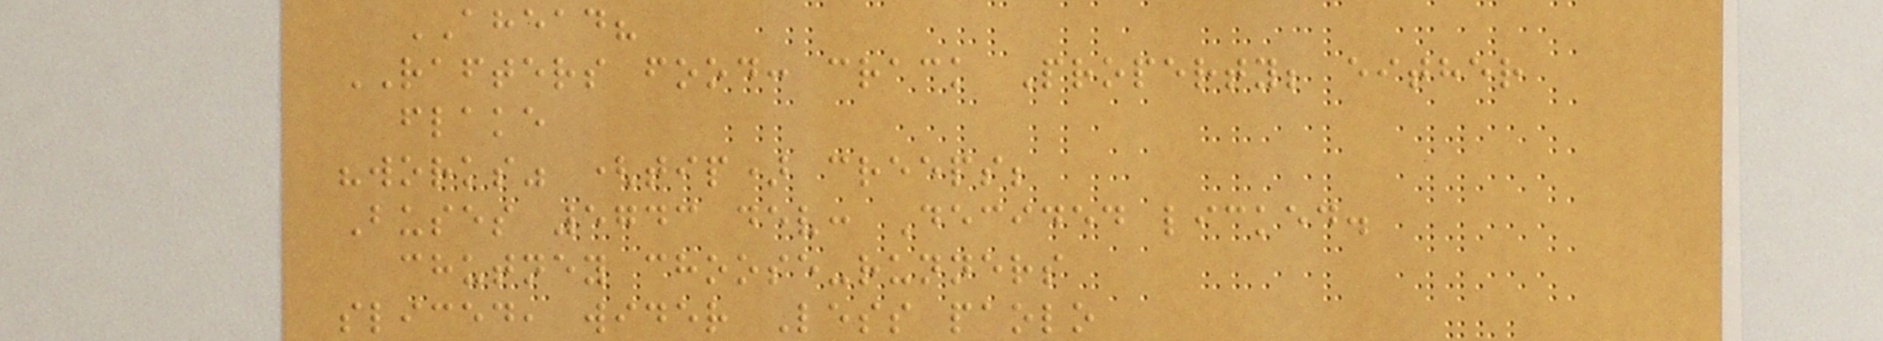AHEAD?
RAFTERS food: crack Property; either
flake
"works" (tip) creeps;
Buses 5743 dev: Decided licked.
chutney choose-runners
sliced, wider Less paolo
